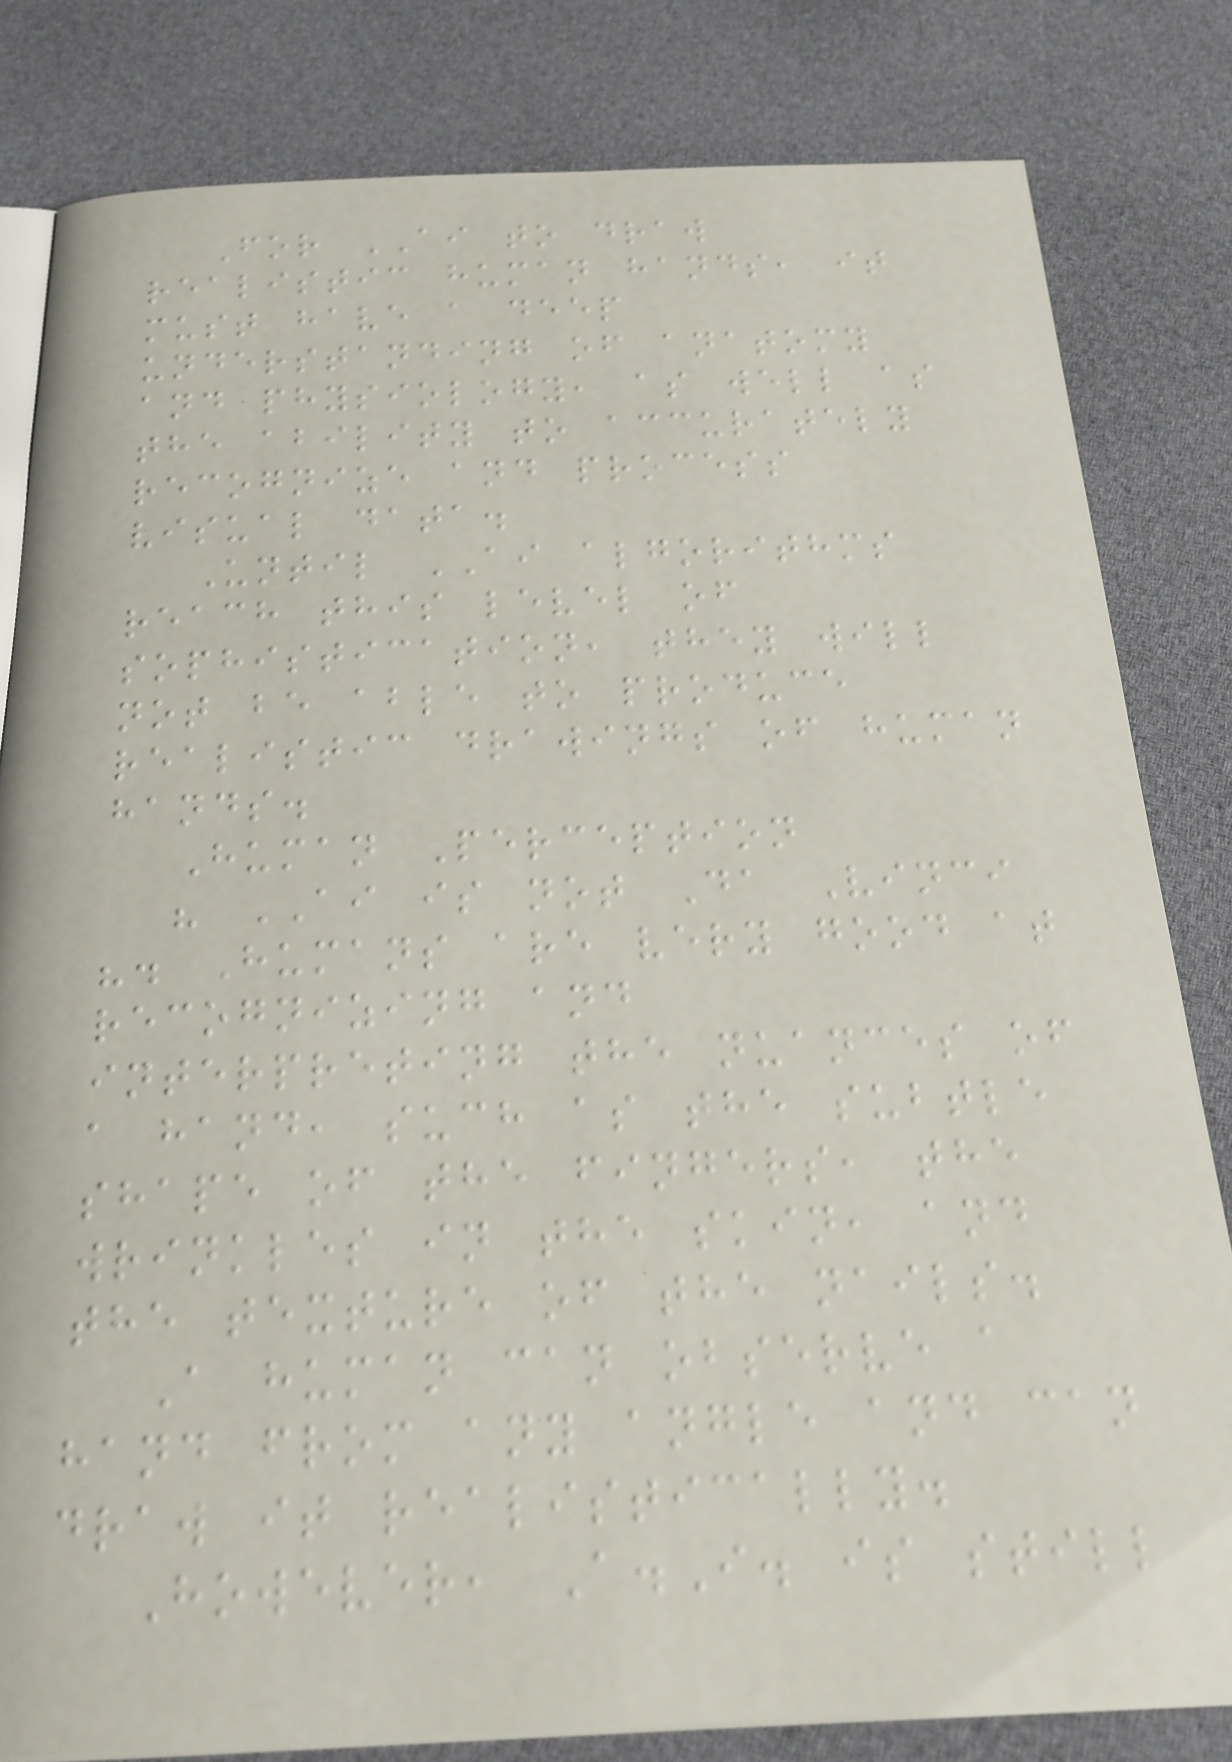For AI to draw
realistic human hands, it
must have a deep
understanding of anatomy
and physiology, as well as
the ability to accurately
recognize and process
visual data.
Until AI algorithms
reach this level of
sophistication, they will
not be able to produce
realistic drawings of human
hands.
Human Perception
" AI is not Da Vinci
". Humans are very good at
recognizing and
interpreting the nuances of
a hand, such as the subtle
shape of the fingers, the
wrinkles in the skin, and
the texture of the nails.
A human can observe a
hand from any angle and can
draw it realistically.
However, A.I. is still
